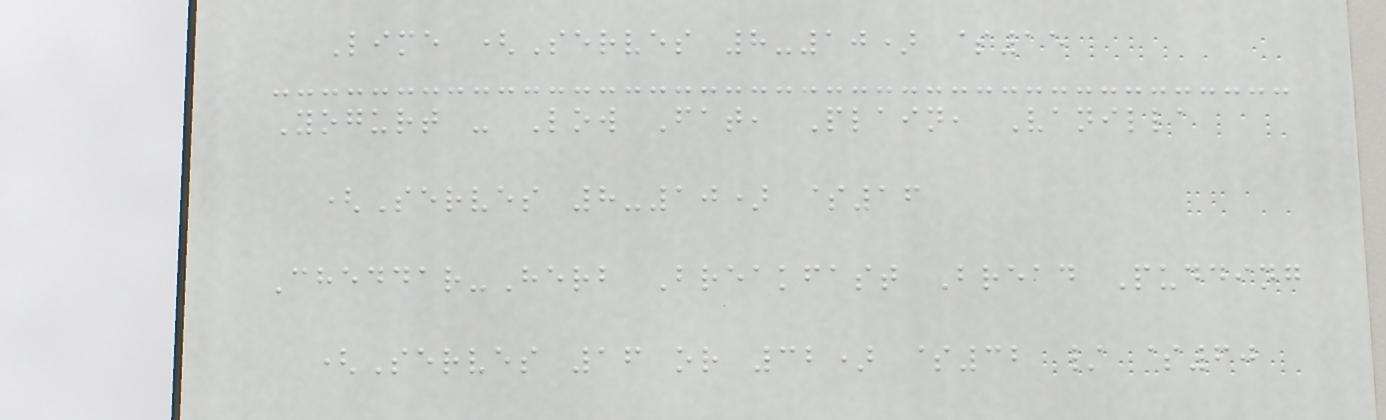Lime (Serves 8-10) $15
Yogurt - Low Fat, Plain, Vanilla
(Serves 8-10) $16
Cheddar-Herb Breakfast Bread Pudding
(Serves 16 or 32) $32 / $60
